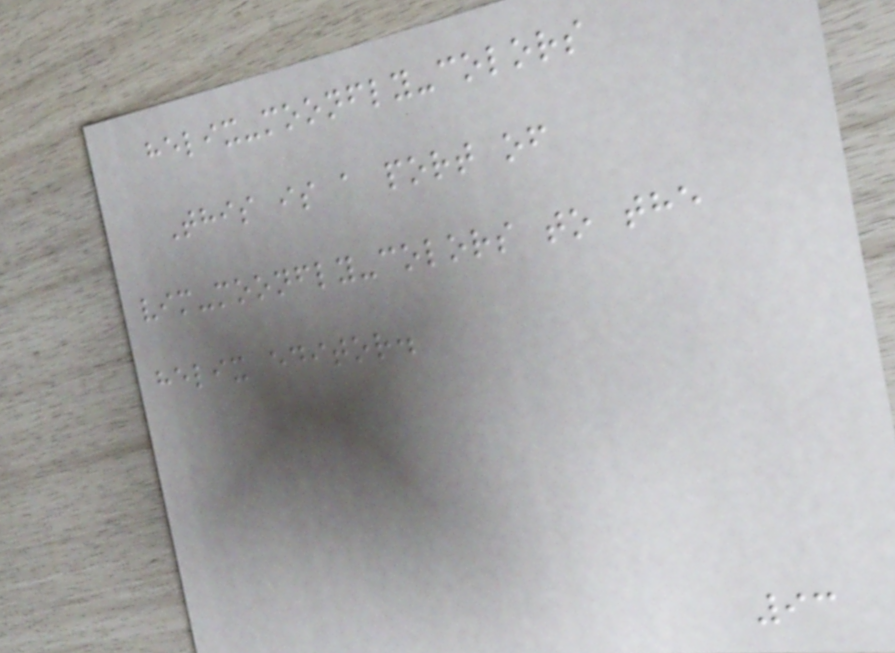helix-moonfly-colors
This is a port of
vim-moonfly-colors to the
helix editor.
93
